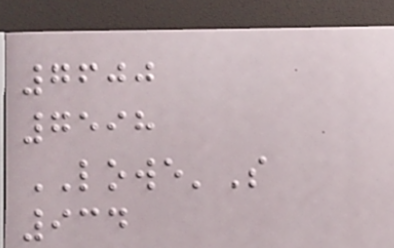7600
7598
LOWE'S
934
